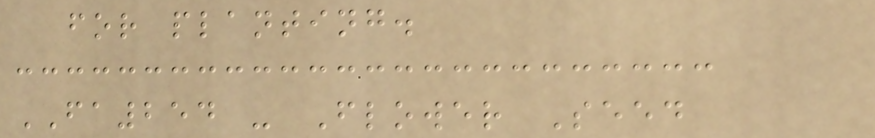for planting.
FA254 - Flower Seed
